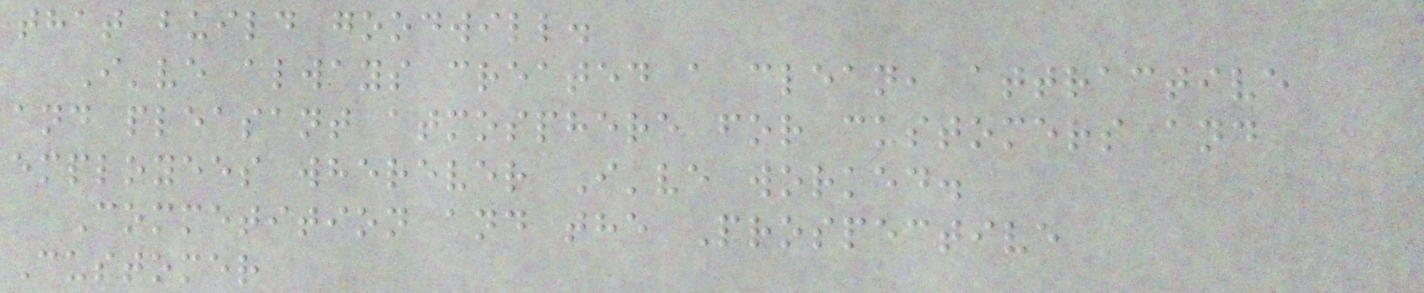that build goodwill.
I've always created a clean, attractive
and pleasant atmosphere for customers and
employees wherever I've worked.
Competition and the Prospective
Customer
